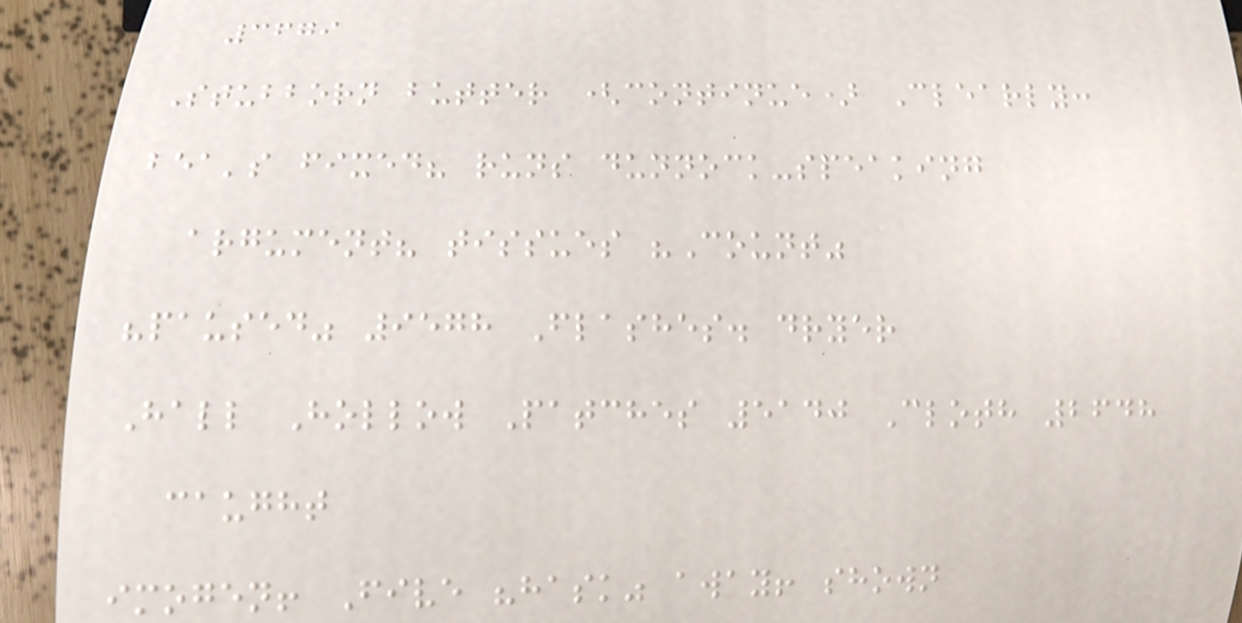3679
Stubborn butter (continue) Clearly:
bea's fixed? runs dunnock-speaking
argument? tissues "Count"
"paused" 9578 Flashes. dryer
Hall Hollow Patches 5140 Cloth 2648
caught
imogen! Five "hask" away! shown
